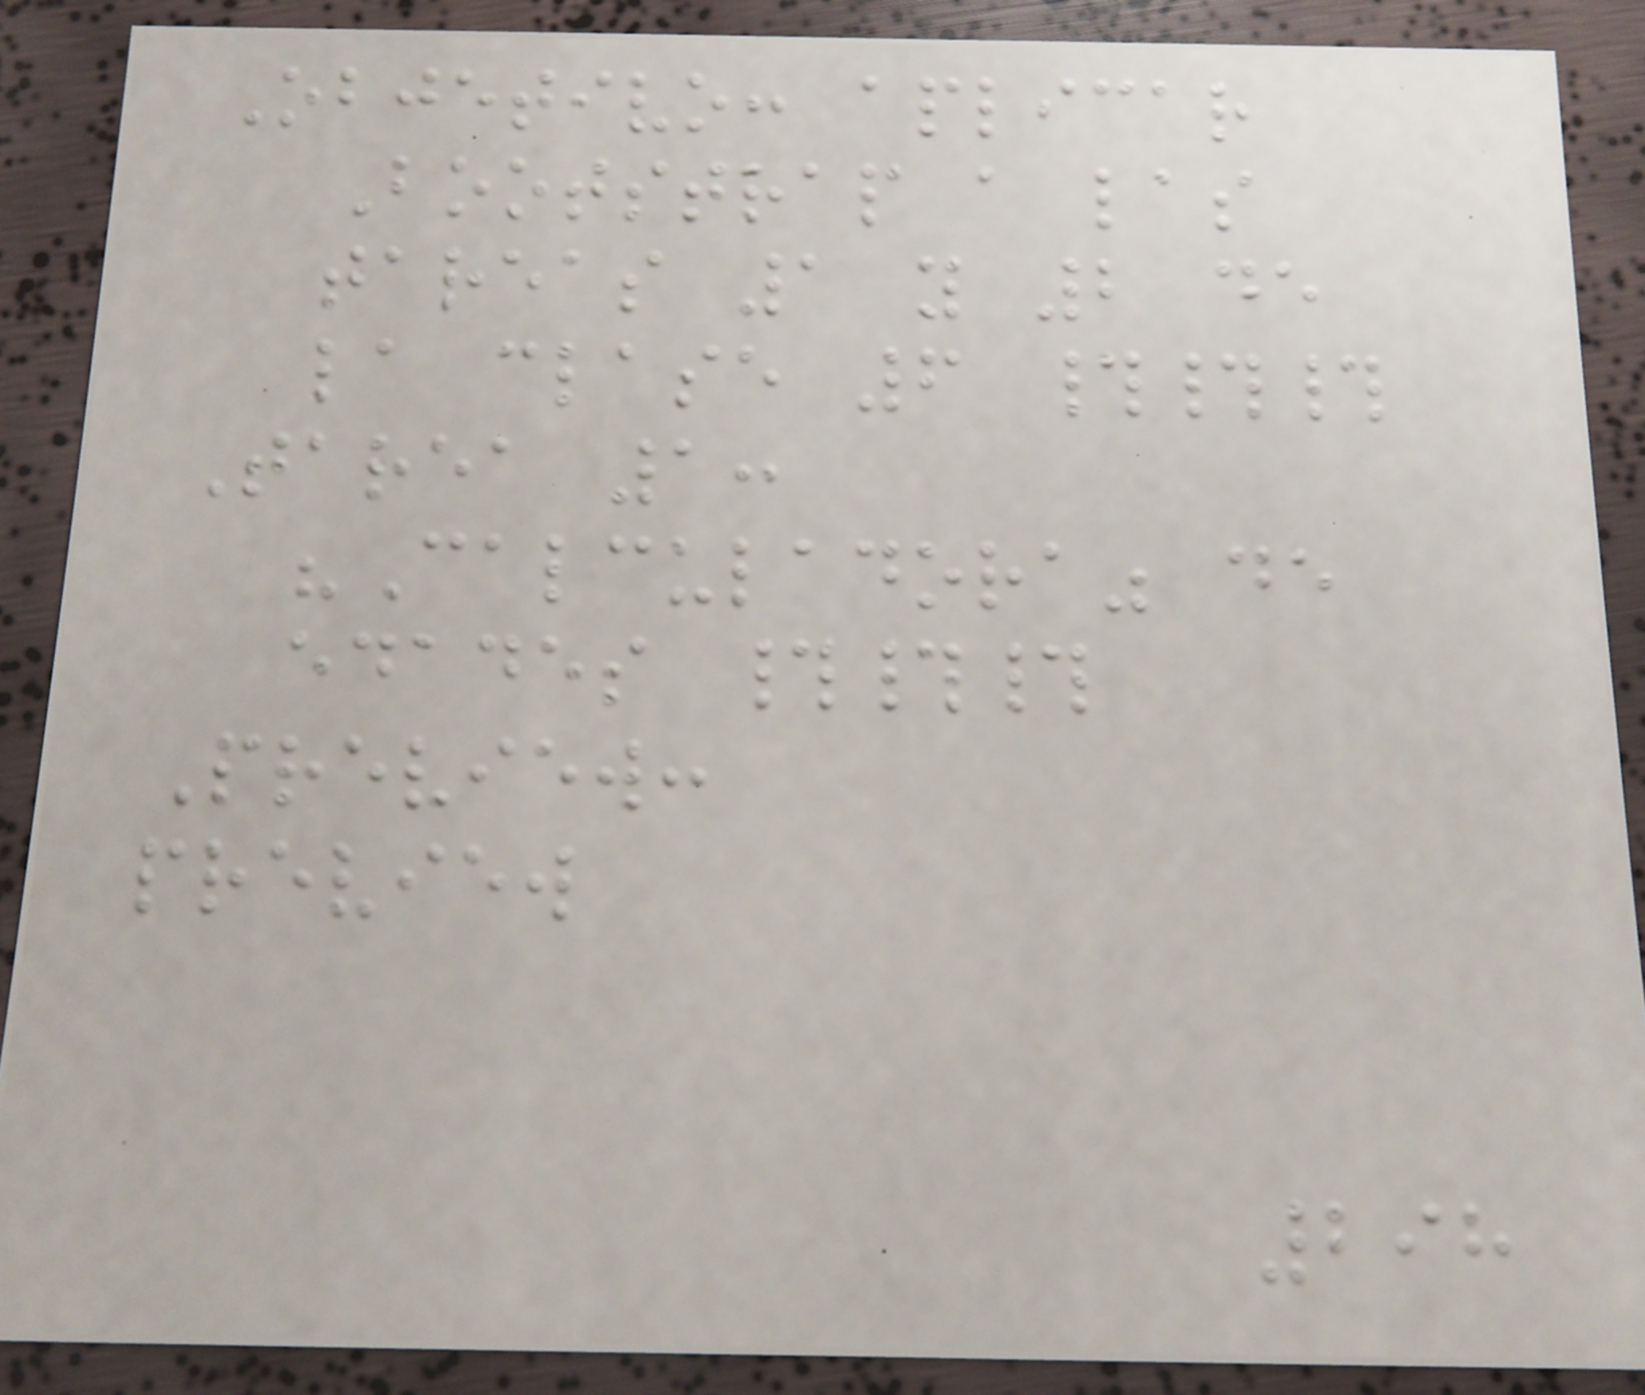Objetivo: aplicar
Bootstrap a las
tareas 1 y 2 de
la clase 6 ###
Tarea 1:
"Calculadora" de
edades ###
Preview:
preview
298
